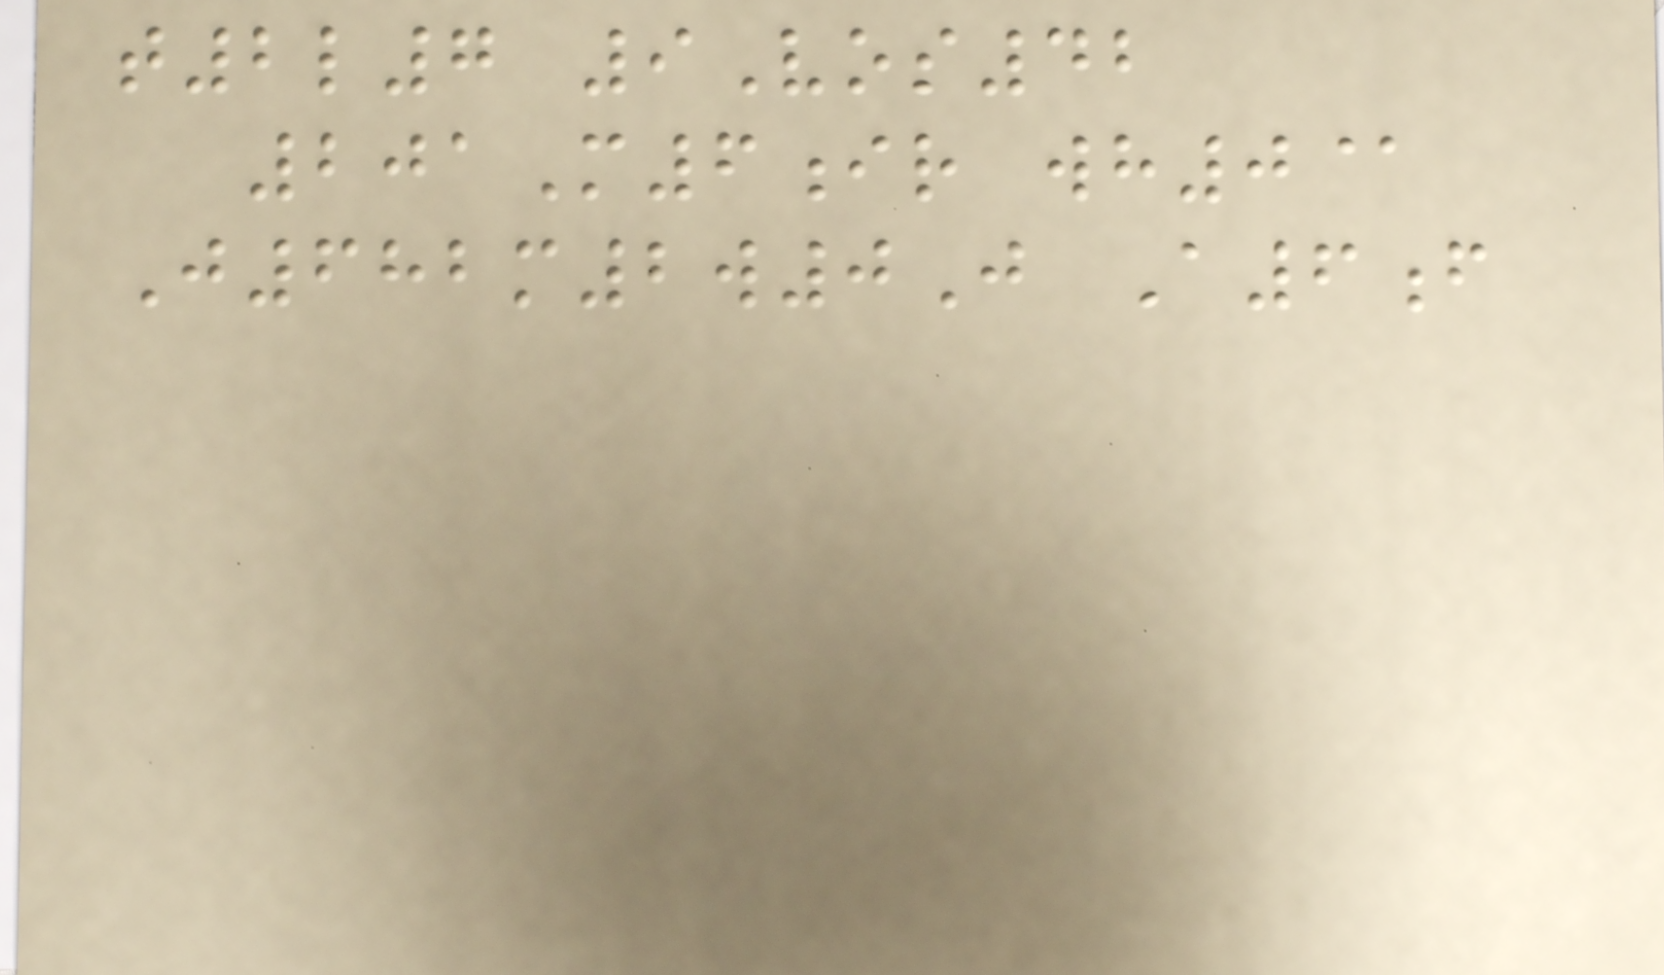t2l7 9Vos42
201M6ir wh0@
J682m2w0J A6f
